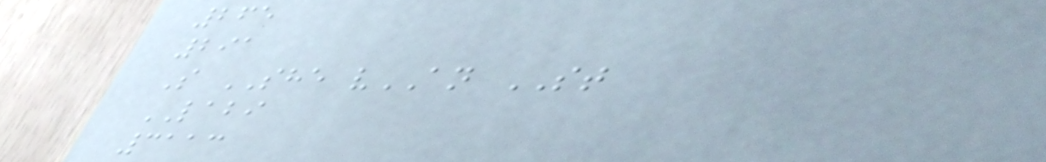265
291
S SHE vAN ST
LABI
3113
